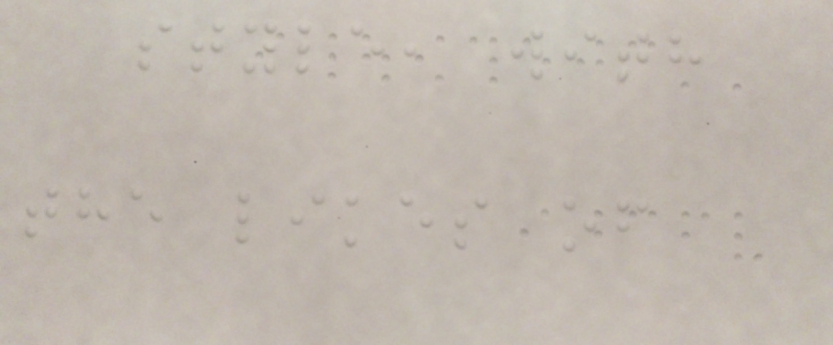style, with
the likes of
